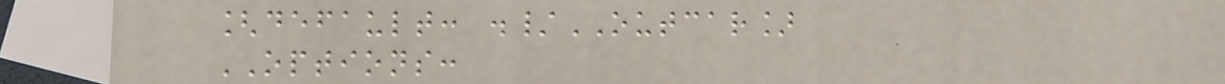[default: ./OUTCAR]
OPTIONS:
